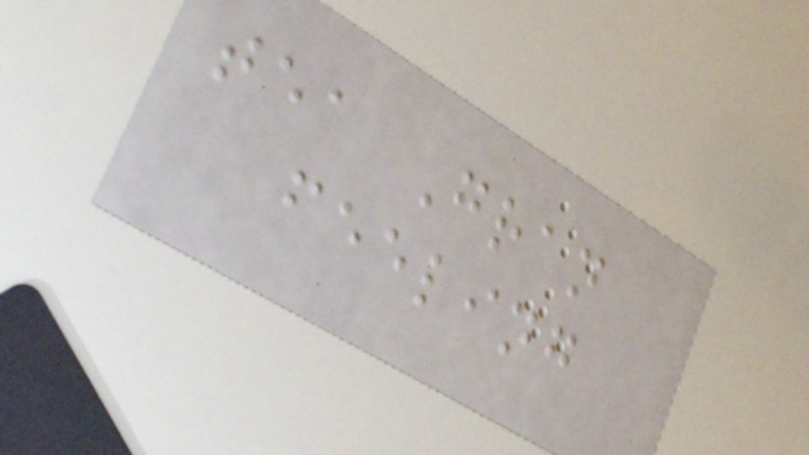tea Gran
feeling
